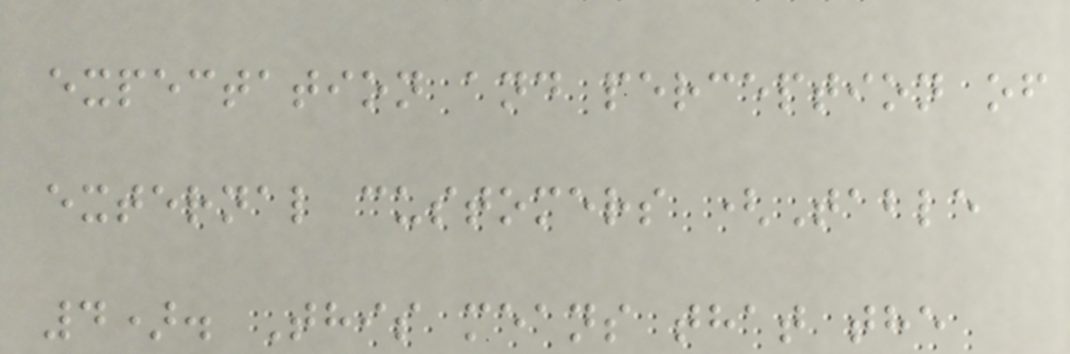expectation and perception of
external customers (Table
4). This means that the
